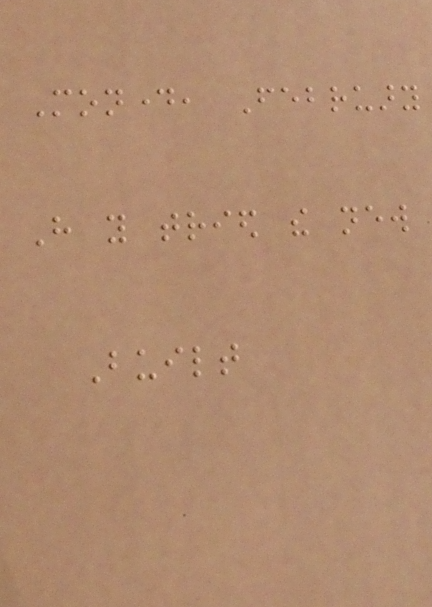Monday, February
Have you tried the new
Built
